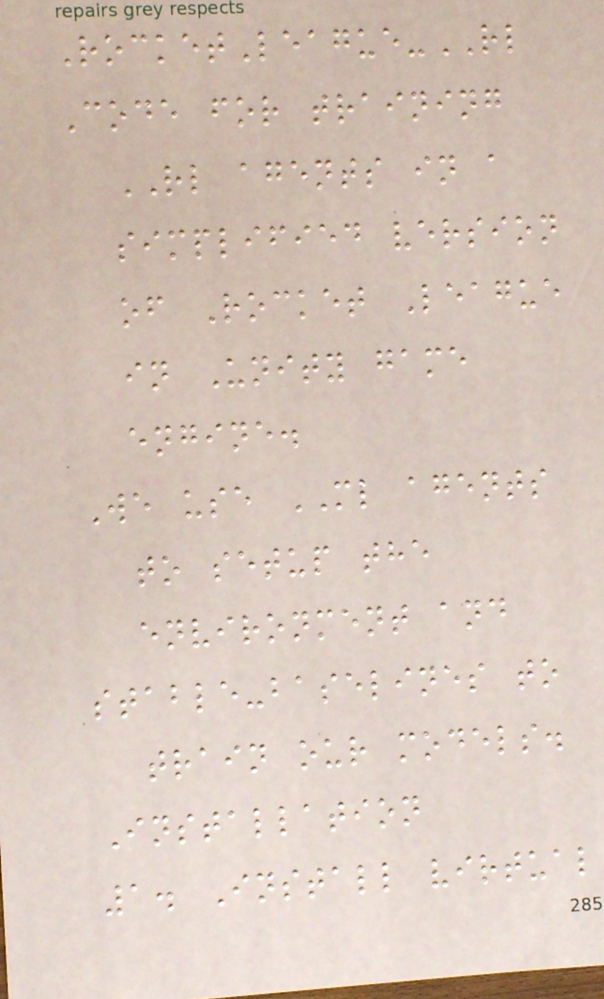RocketLeague-RL
Code for training
RL agents in a
simplified version
of Rocket League
in Unity game
engine.
We use ML agents
to setup the
environment and
stable-baselines to
train our models.
Installation
1. Install virtual
